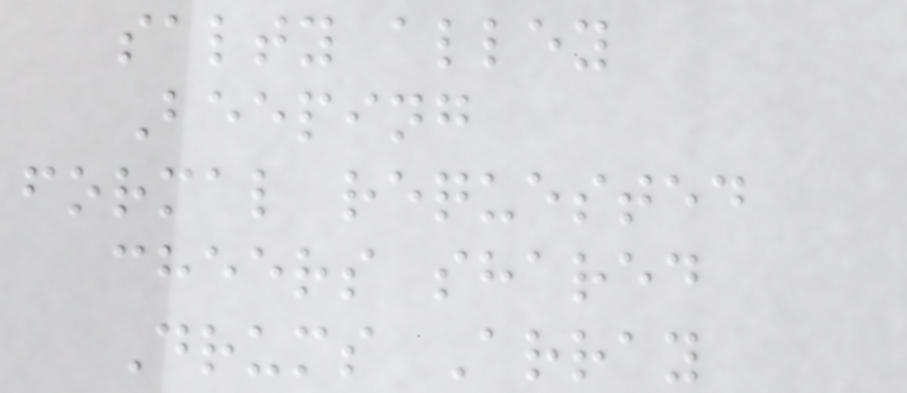salty alley
Beeping
formal requested
cheers shared
Drums Array
